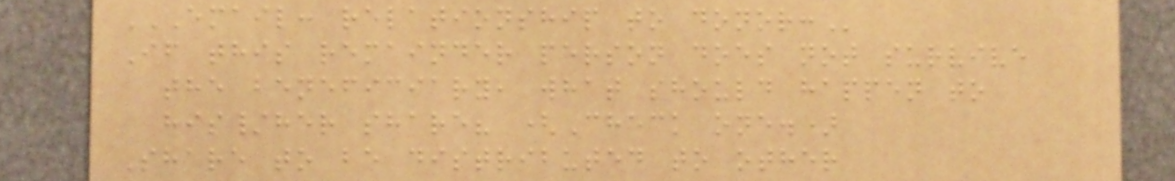EMAIL: RELATIONSHIP TO DONOR:
If this remainder person does not survive
the beneficiary, what should happen to
his/her share? (Check one.)
Share to be distributed to other
